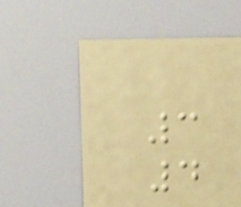3
4
